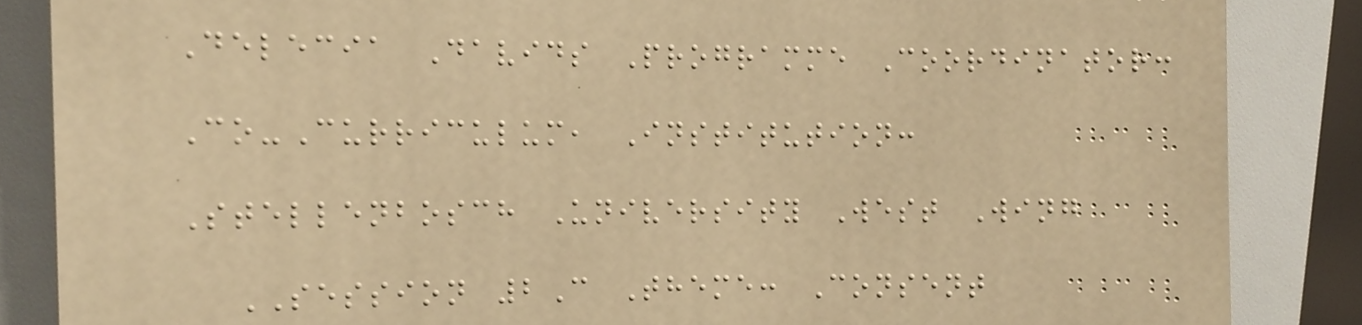Delecia Davids Programme Coordinator:
Co-Curriculum, Institution:
Stellenbosch University West Wing
SESSION 2C Theme: Consent
